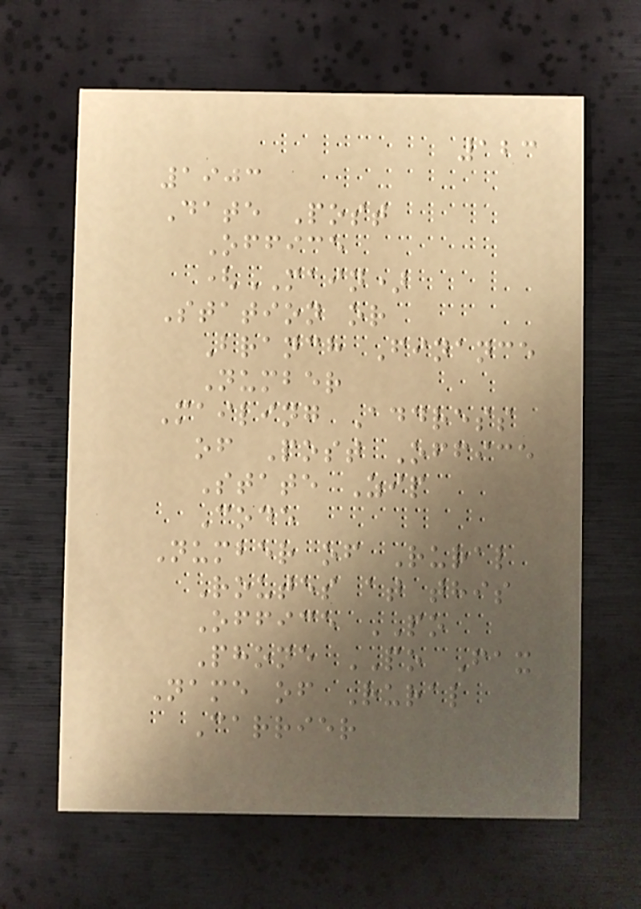123
1903
Date Post
Office
(MAIN)
Station or
Branch Finance
Number
Mailing Address
of Post Office
State Zip
Code
Number of Rural
Routes at this
Office PO
Phone PO Fax
Name of Rural
Carrier
